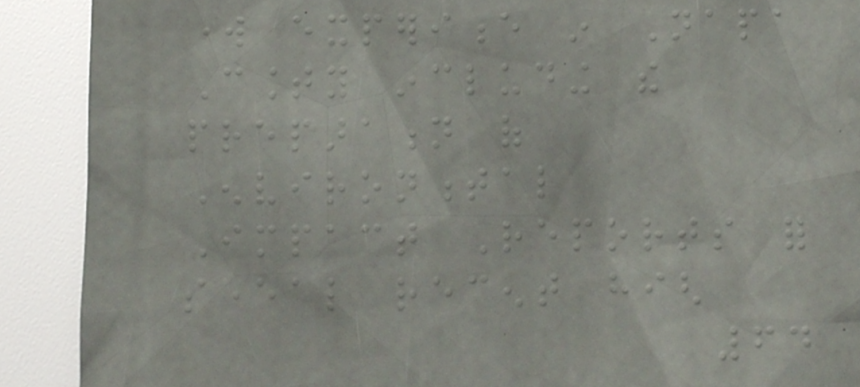work experience in Napa
County including the
preparation of
Environmental
Impact Reports for
several recent high
64
